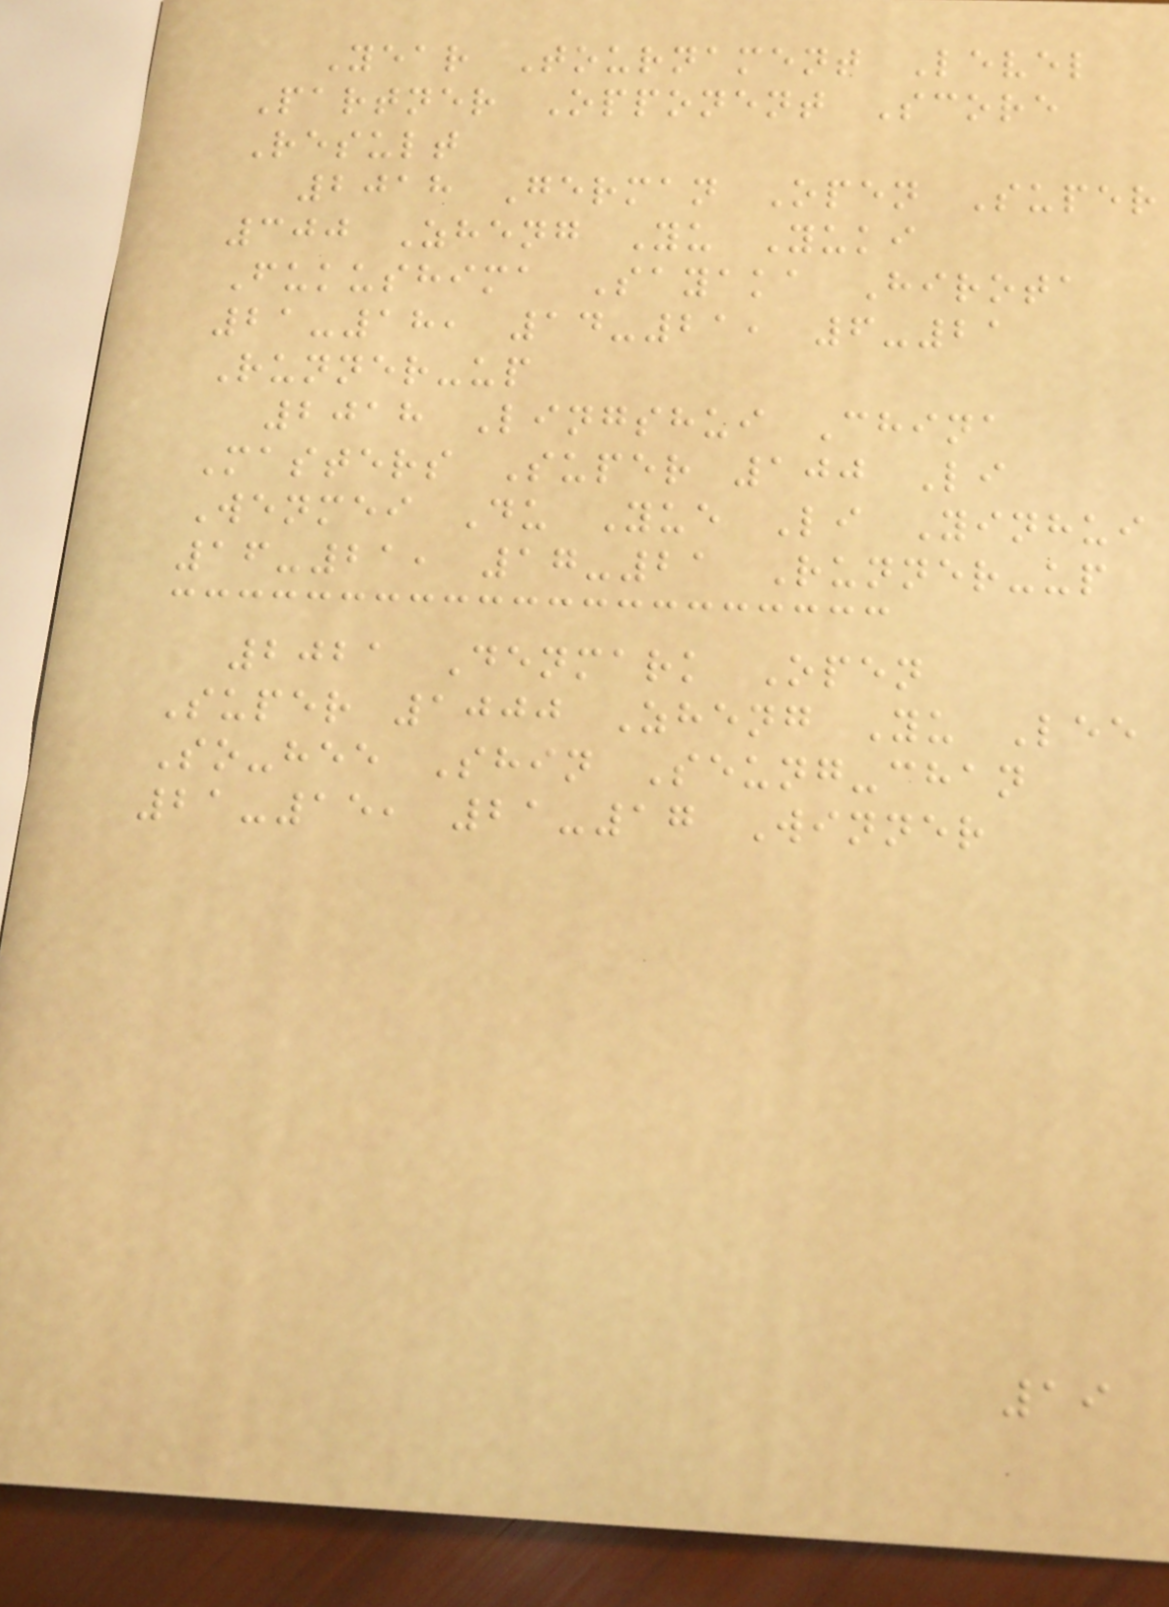Year Tournament Level
Partner Opponent Score
Result
2018 German Open Super
300 Zheng Yu Yuki
Fukushima Sayaka Hirota
21-18, 14-21, 6-21
Runner-up
2018 Lingshui China
Masters Super 100 Li
Wenmei Du Yue Li Yinhui
16-21, 17-21 Runner-up
2021 Denmark Open
Super 1000 Zheng Yu Lee
So-hee Shin Seung-chan
21-15, 21-17 Winner
19
